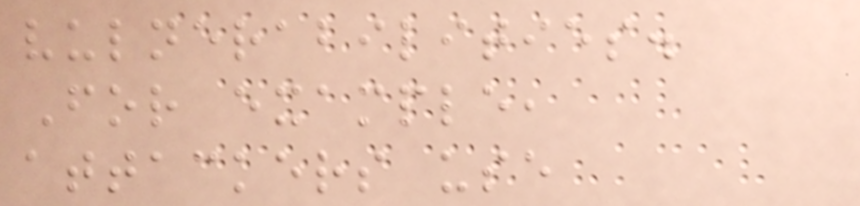vulnerabilities.
For example,
attackers use
